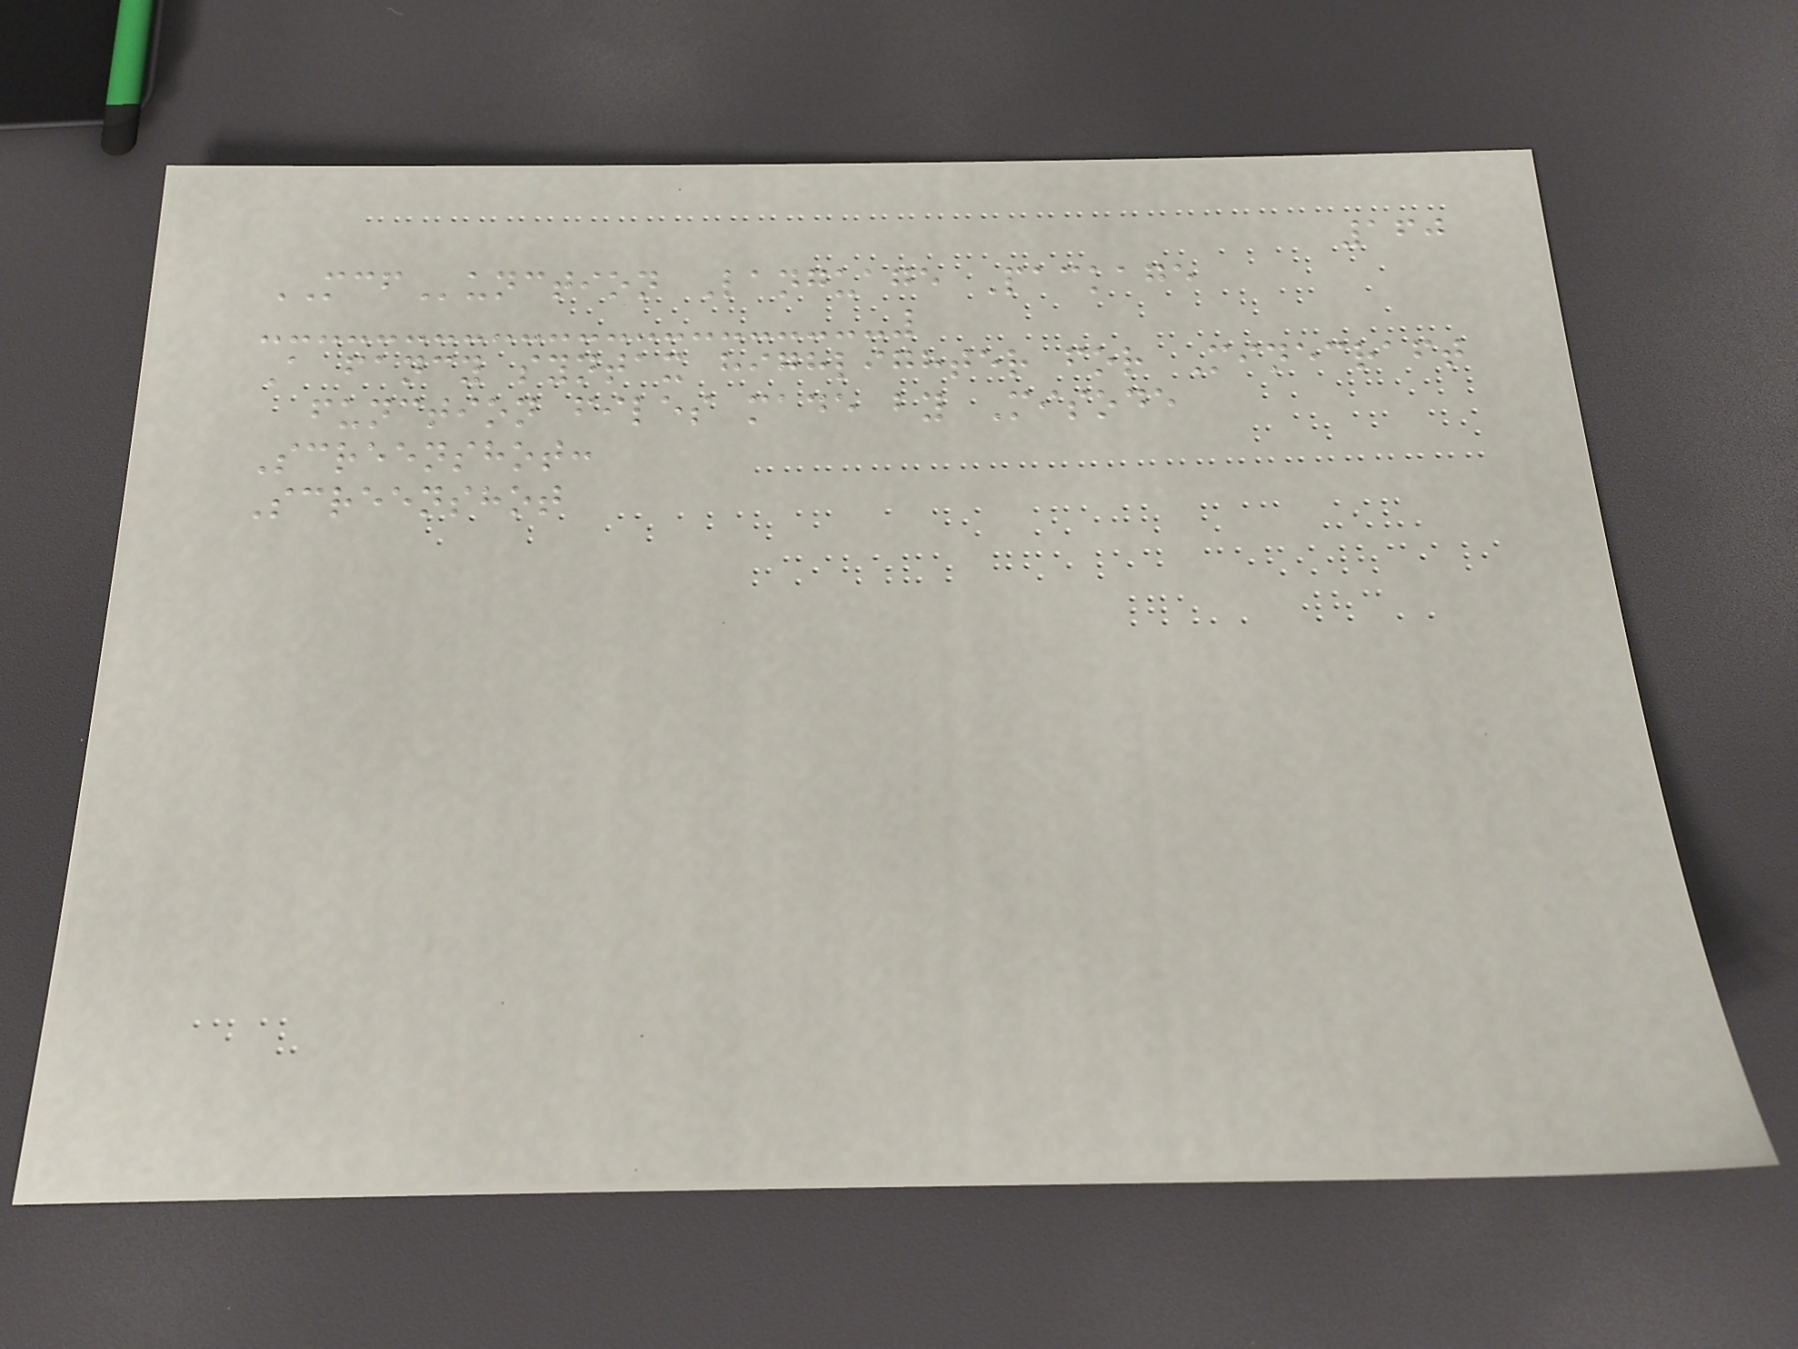160
MCFunction Language Package
A fancy syntax highlighter for Minecraft
function files made by Misode
Screenshot:
Screenshot
